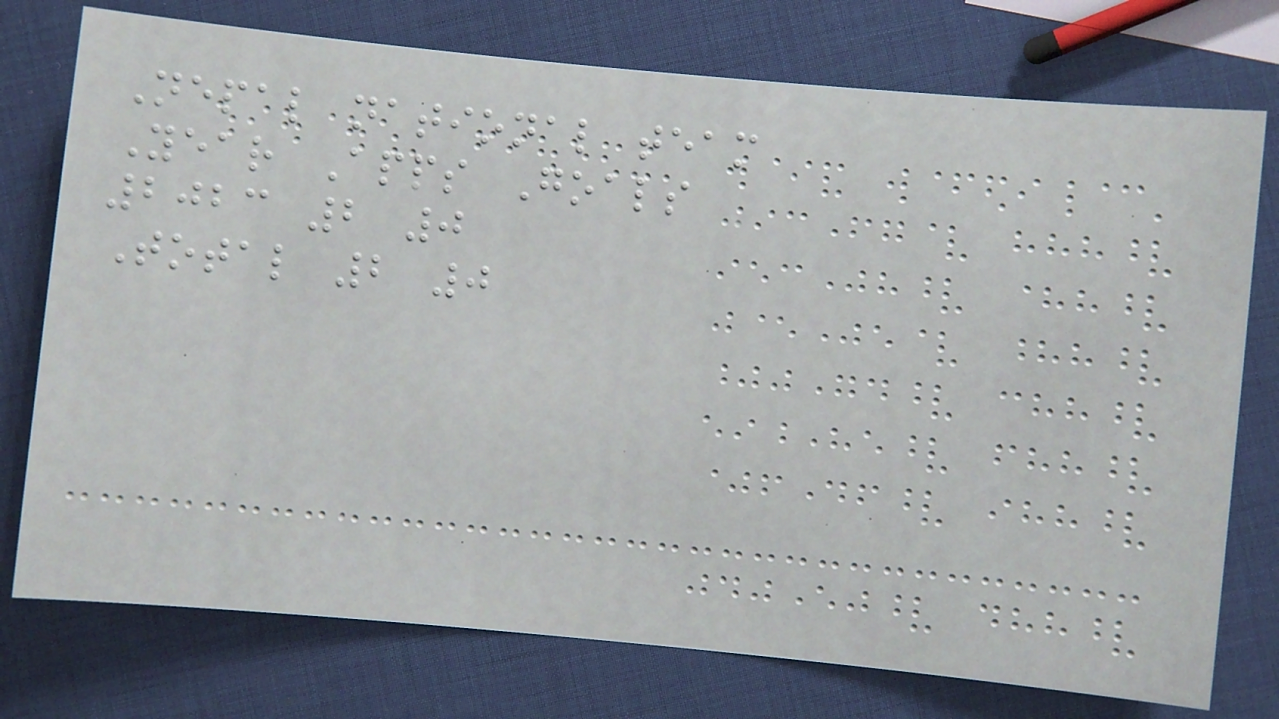Nepal national team
Year Apps Goals
2023 2 0
Total 2 0
